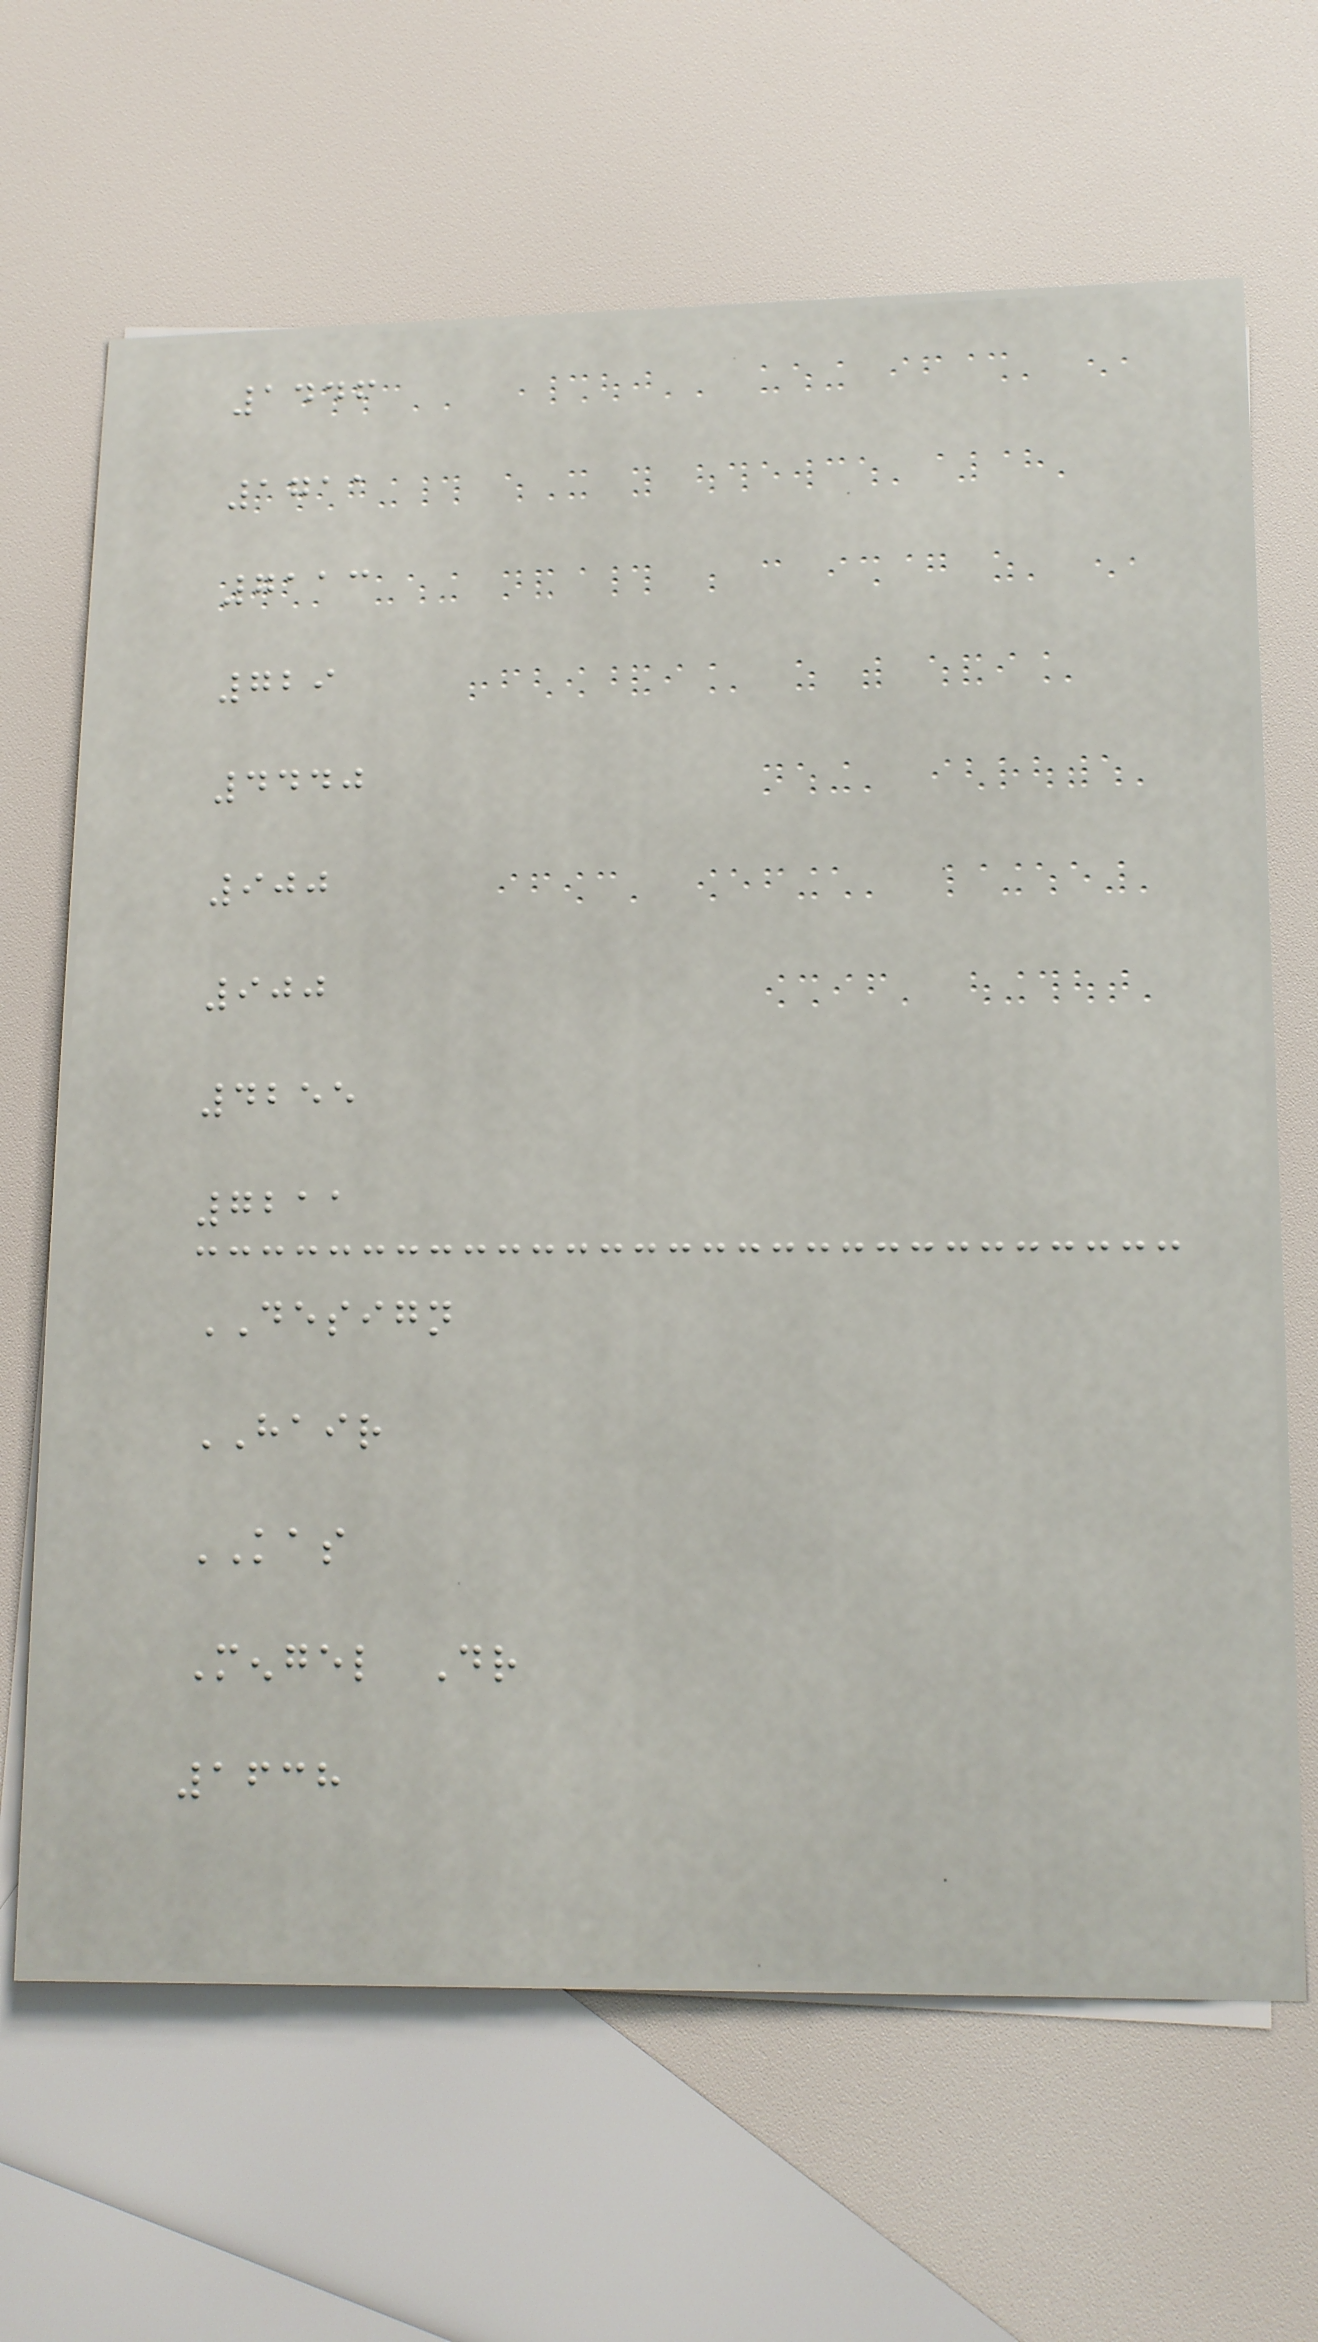1446
1711
7113
729
4440
900
900
4255
7211
DESIGN
HAIR
KAS
Mengel Dr
1638
